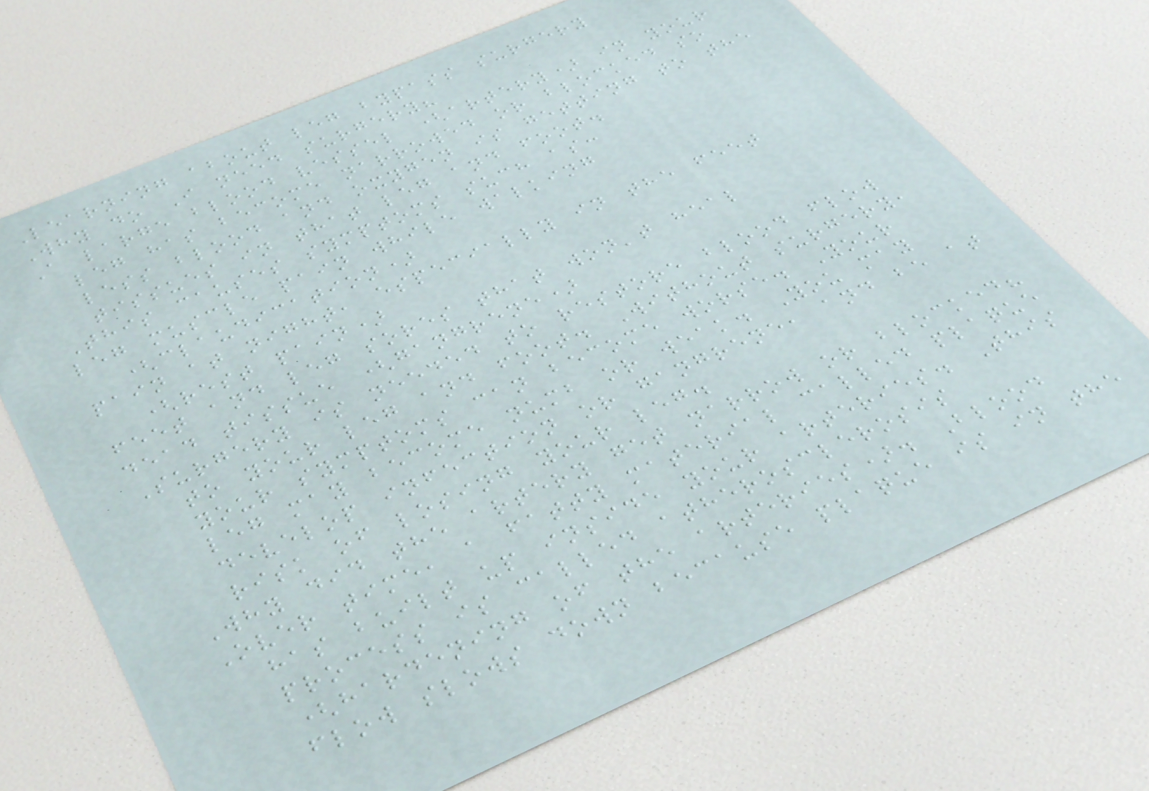Learning about leg bypass surgery
Why do I need surgery?
A large blood vessel (artery) in your
leg has become narrowed or blocked so
less blood and oxygen is getting to the
tissues in that leg and foot.
This causes symptoms such as:
leg muscle pain while walking
(claudication)
pain at night, especially in the feet
(rest pain)
feet and leg sores that won't heal
dead tissue (gangrene)
Surgery is needed to restore blood flow
to your leg and foot. Without surgery,
your symptoms can become worse. Your
leg may become numb or weak. You may
develop infection or gangrene, and be at
risk of losing your leg.
Why did the artery get narrow or blocked?
Over time, a fatty material called plaque
has built up inside your arteries. This
process is called atherosclerosis
(hardening of the arteries). Blood
flow slows down because plaque is in the
